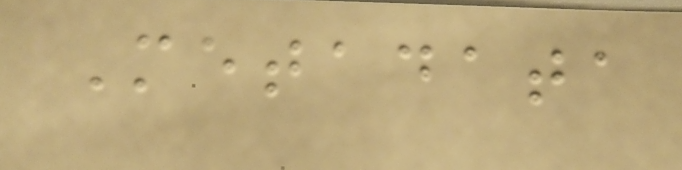Metadata
